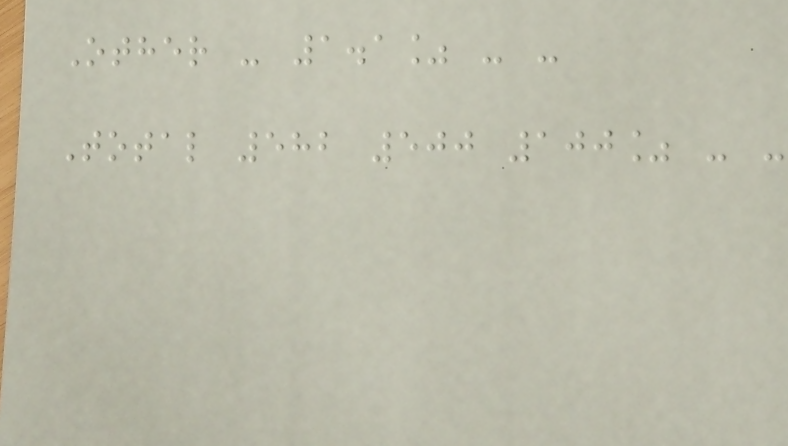Other - 1.1% - -
Total 582 500 100% - -
